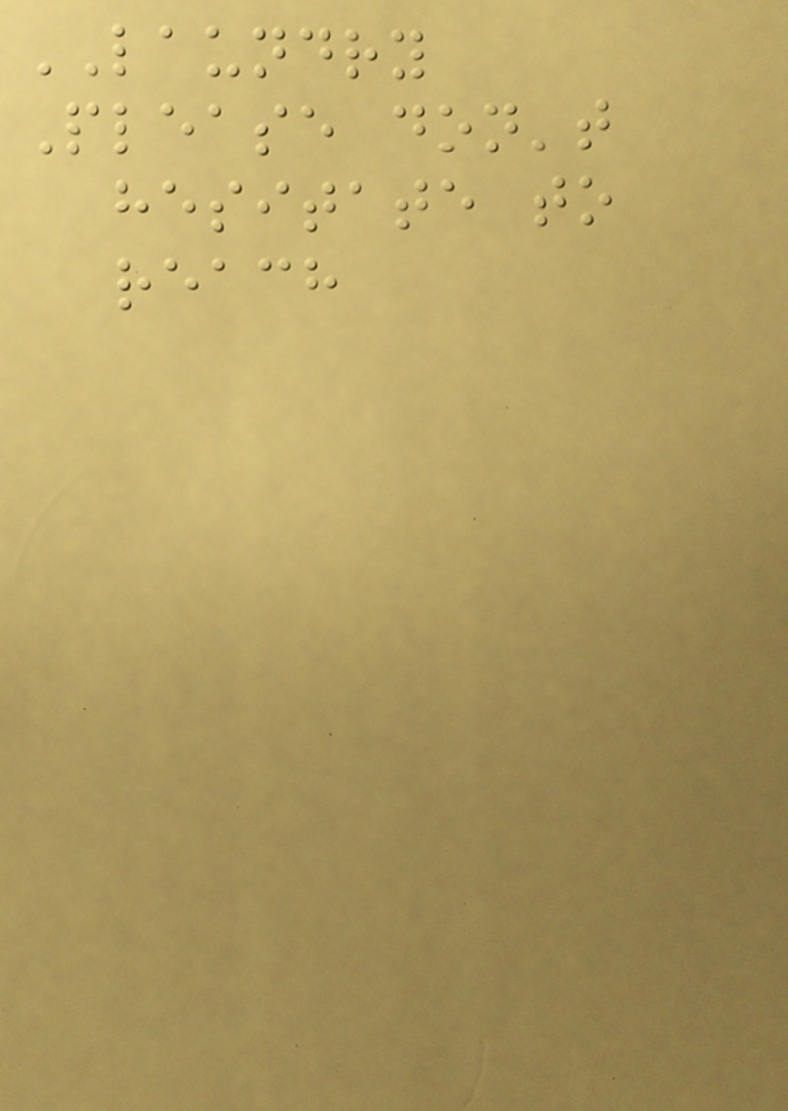LAUNDRY
Please don't
hesitate to
reach
